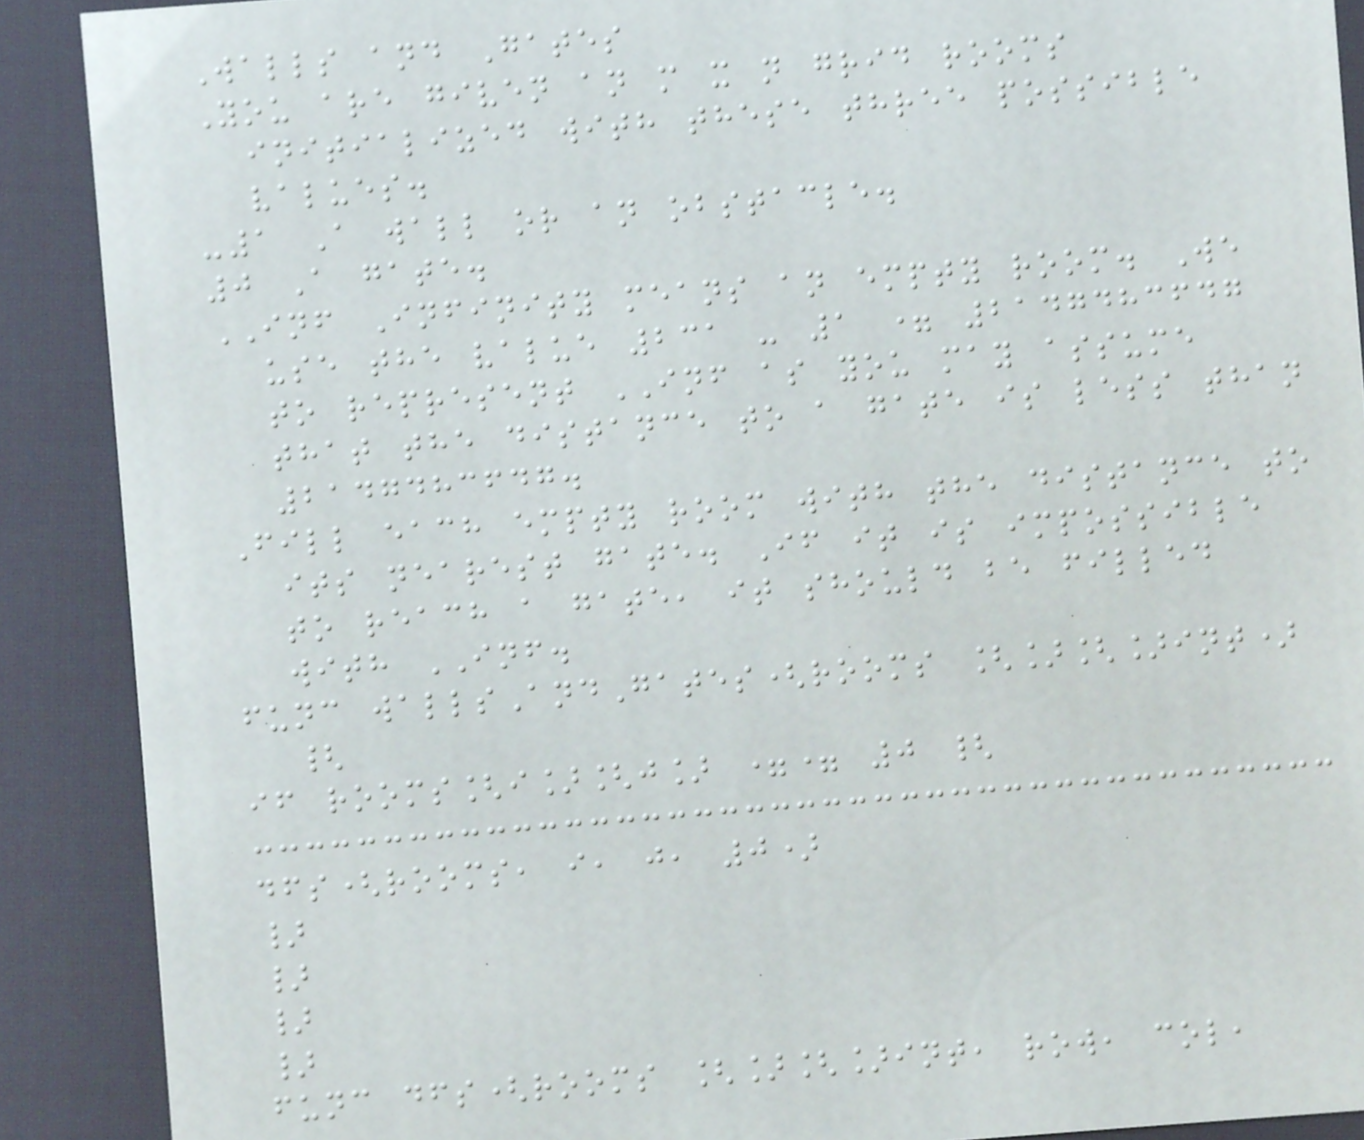Walls and Gates
You are given an m x n grid rooms
initialized with these three possible
values.
-1 A wall or an obstacle.
0 A gate.
INF Infinity means an empty room. We
use the value 231 - 1 = 2147483647
to represent INF as you may assume
that the distance to a gate is less than
2147483647.
Fill each empty room with the distance to
its nearest gate. If it is impossible
to reach a gate, it should be filled
with INF.
func wallsAndGates(rooms [][]int)
{
if rooms[i][j] == 0 {
dfs(rooms, i, j, 0)
}
}
}
}
func dfs(rooms [][]int, row, col,
